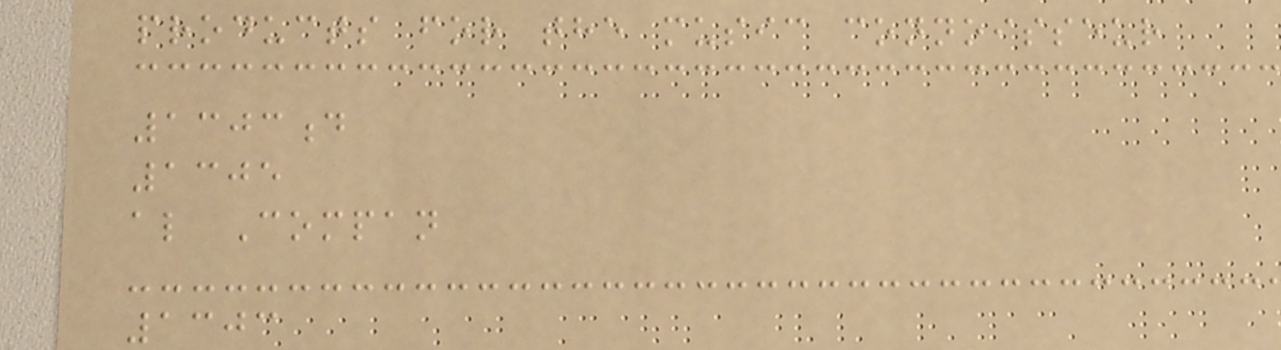products for the music connoisseur
1303d
1305
al Compan
1303
